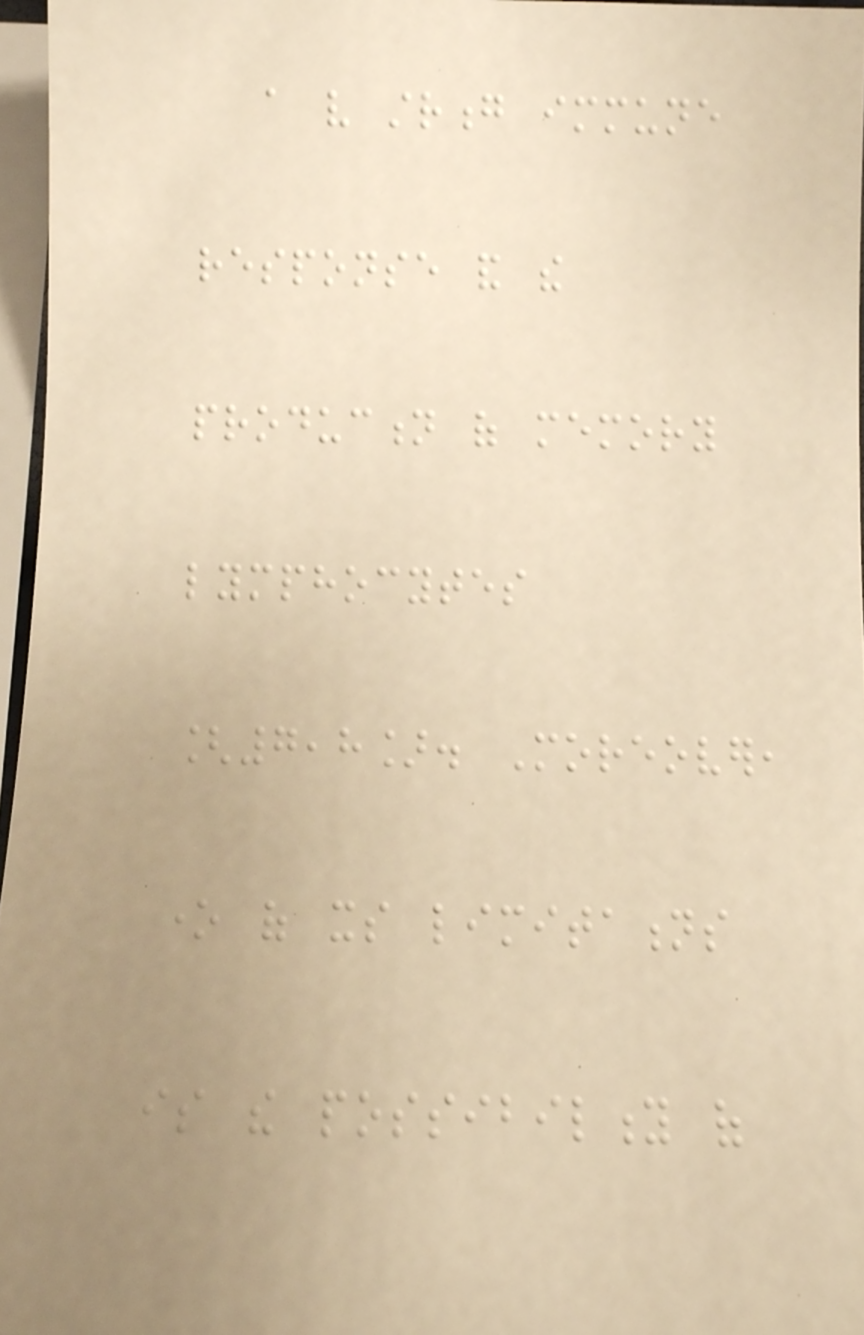a very strong immune
response and the
production of memory
lymphocytes
[7,8]. Moreover,
one of its limitations
is the possibility of
